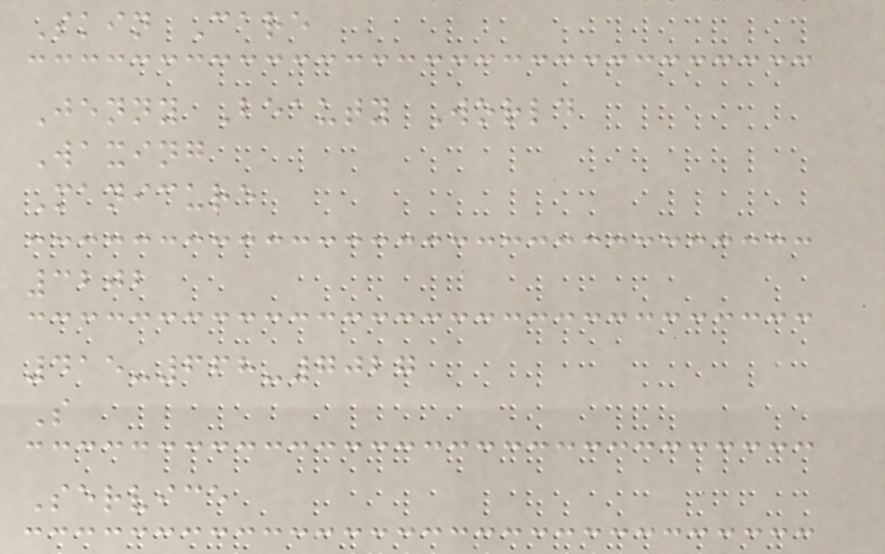Skin Care
Jenny Beauty World
Waxing
Manicure
3202
415-668-7027
S
Service
